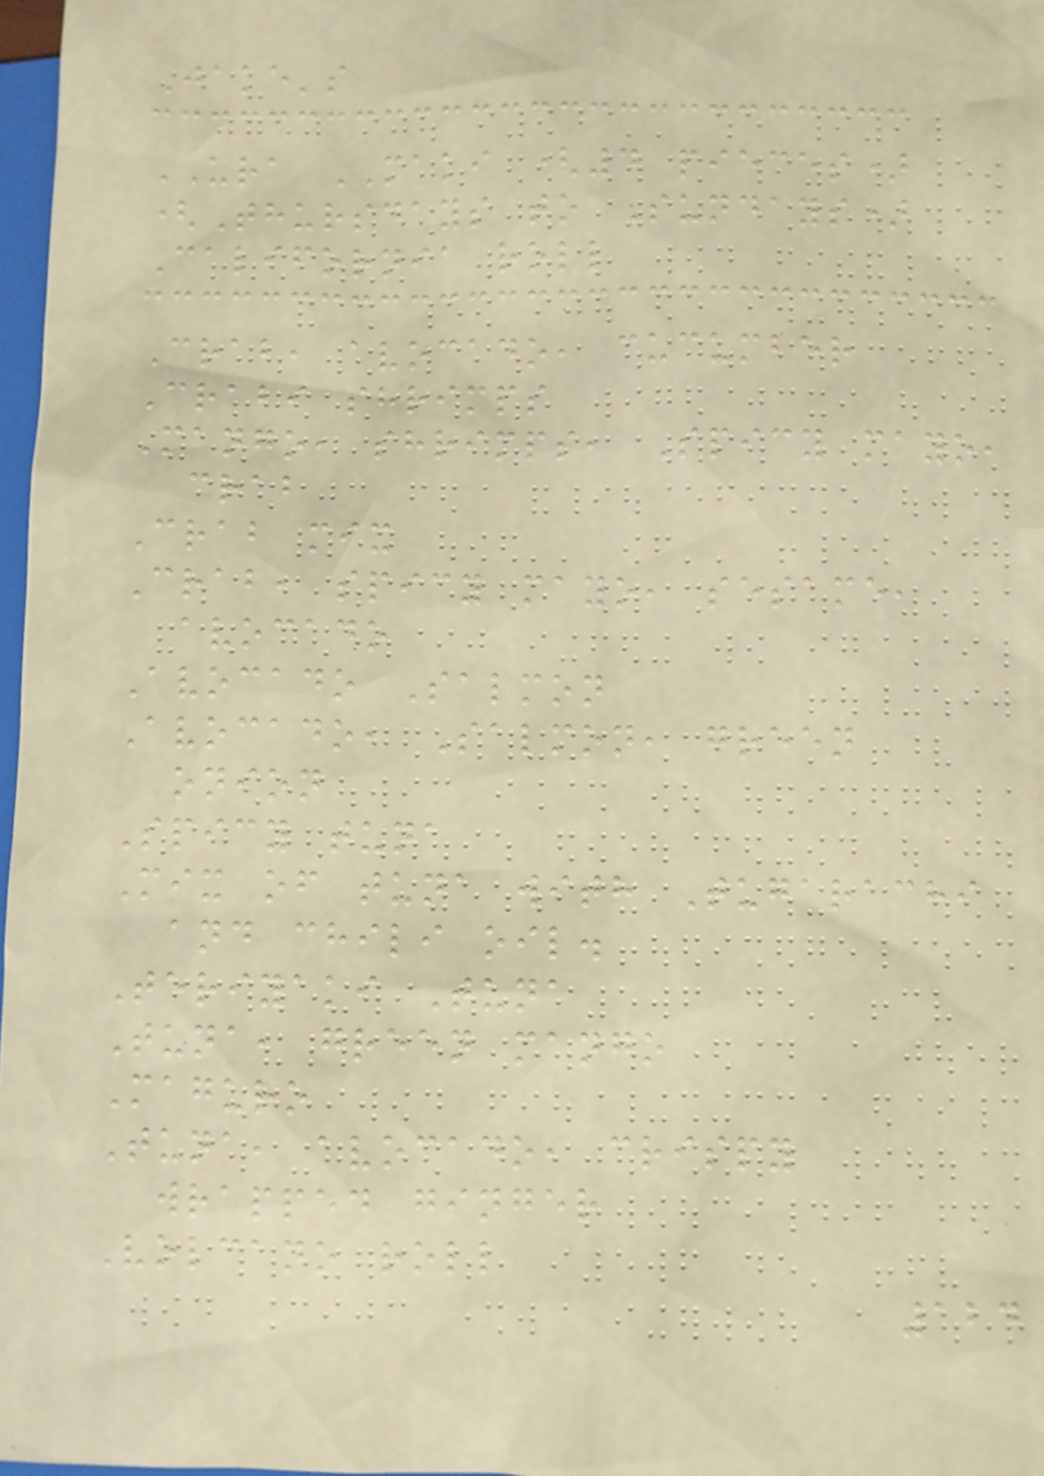Jake's
URA MAKI (4 pieces)
(Thursdays to Sundays)
California roll
Crab, avocado, cucumber
Crabi shrimps
Mango, shrimps, Spicy mayo,
crab
Crab mix
Crab, spicy mayo, sesame,
avocado
Avocado Salmon
Avocado, Salmon, green
onion
Spicy tuna
Mix of tuna with Tugarachi
and chili oil.
Teriyaki Tuna
Tuna, green mango
Maguro
Tuna, avocado, crispy
wrapped ginger
Volcano roll
124
